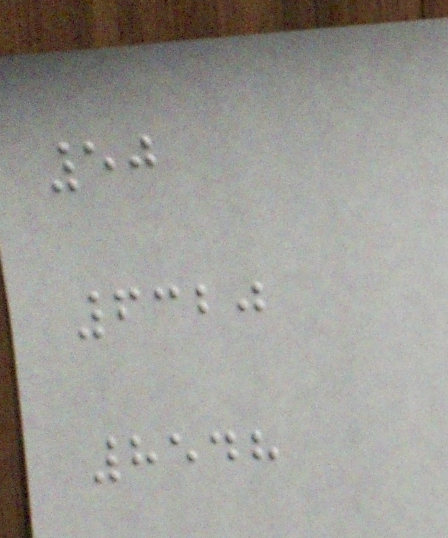50
6320
8548
